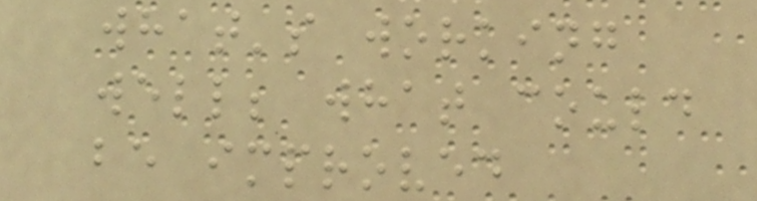what's working
well; what could
be improved
